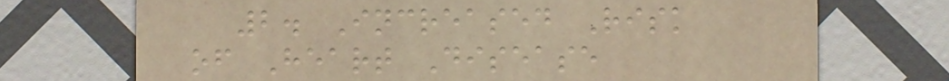2. Increased Risk
of Heart Disease
